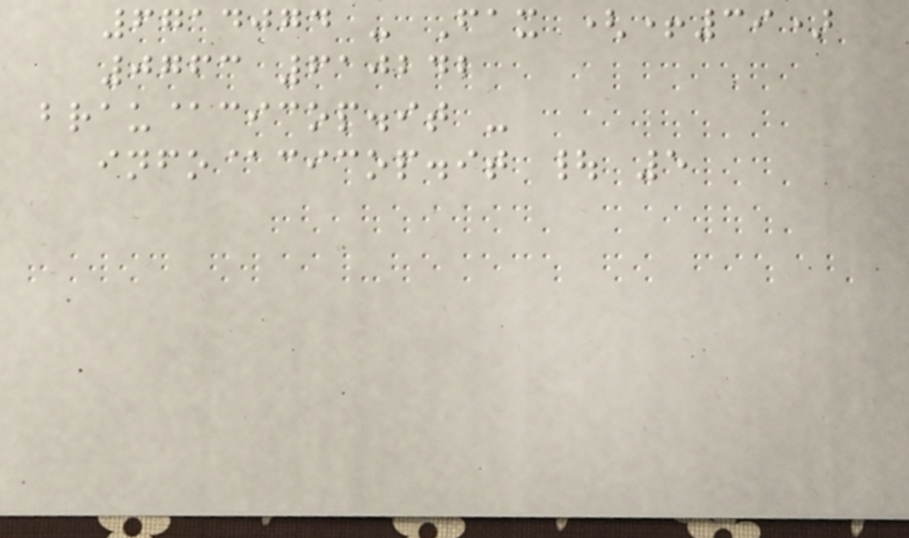6714074 - Fax (+39)
0763 610242
brau@cicop.it -
info@cicop.it | 5
